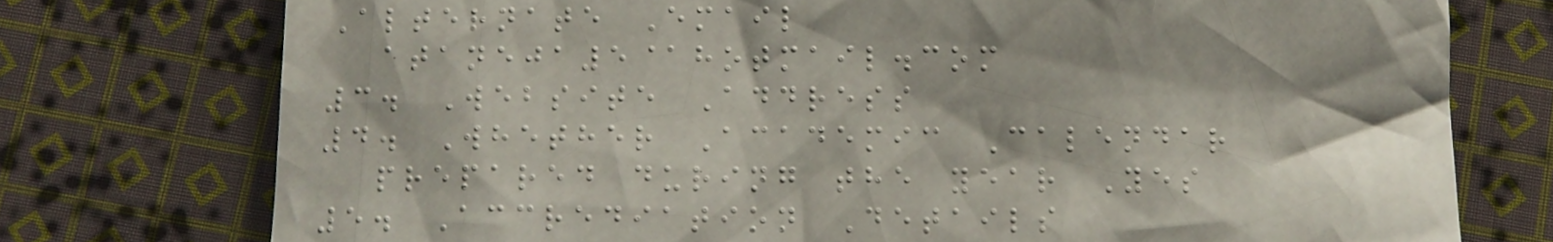Alternate Email
ataneja5@hotmail.com
3. Website Address
4. Whether Academic Calendar
prepared during the year Yes
5. Accrediation Details
